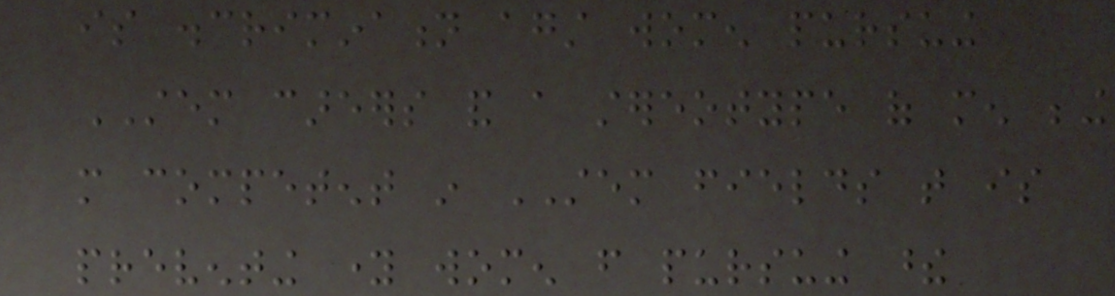is discrimination against women pursuing
STEM careers and a stereotype of men being
more competent in STEM fields that is
preventing young women from pursuing these
